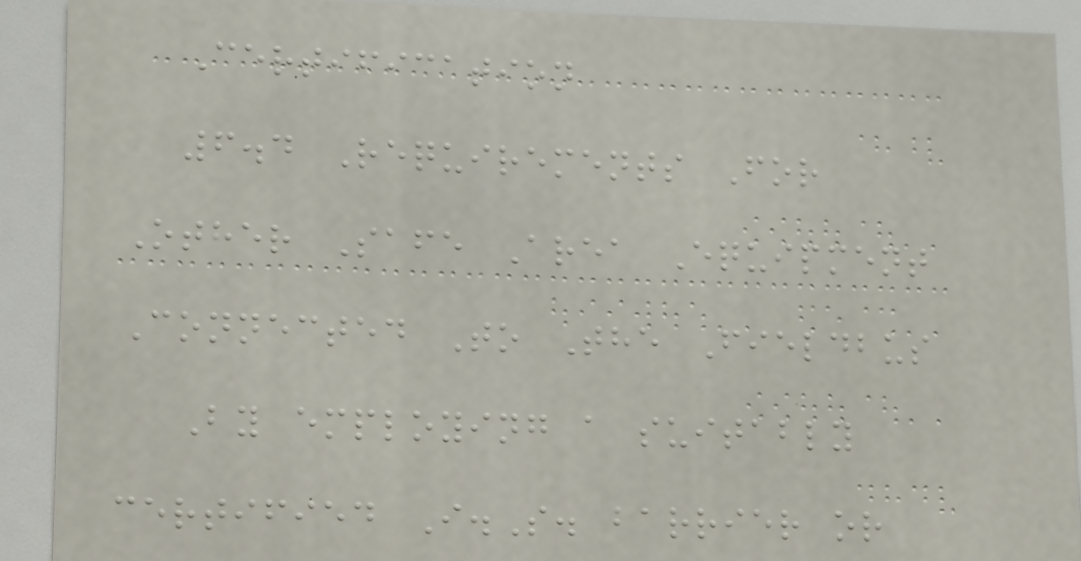Certification
6.4 Requirements For
Other Safe Area Equipment
Connected To The Fieldbus
By employing a suitably
certified I.S. barrier or
